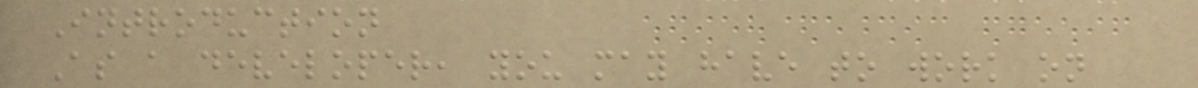Introduction
As a developer, you may have to work on
